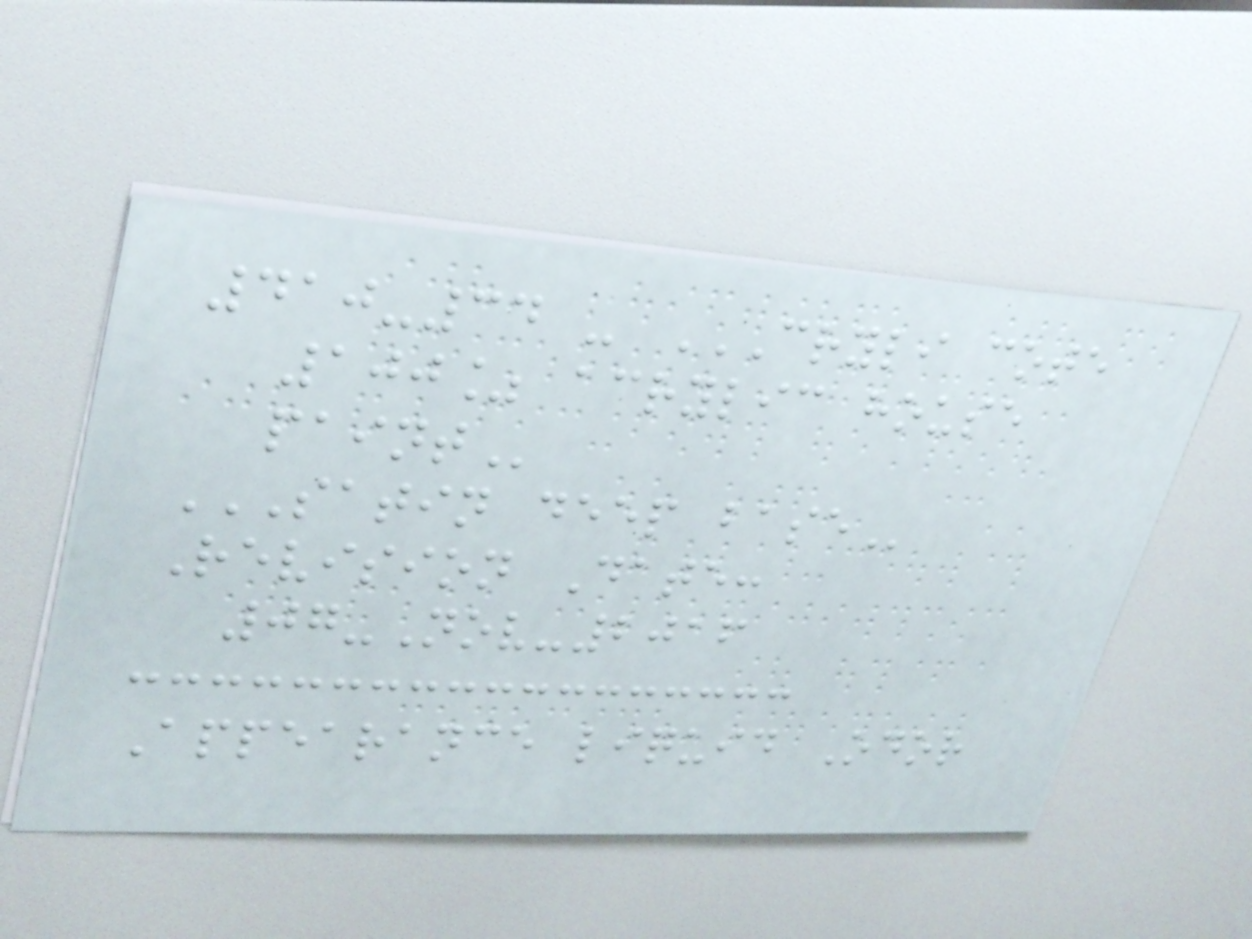410-34 - CRYLI COTE
100% ACRYLIC HOUSE
PAINT
SATIN DEEP BASE
Revision Date:
07-Nov-2016
Appearance liquid Odor
